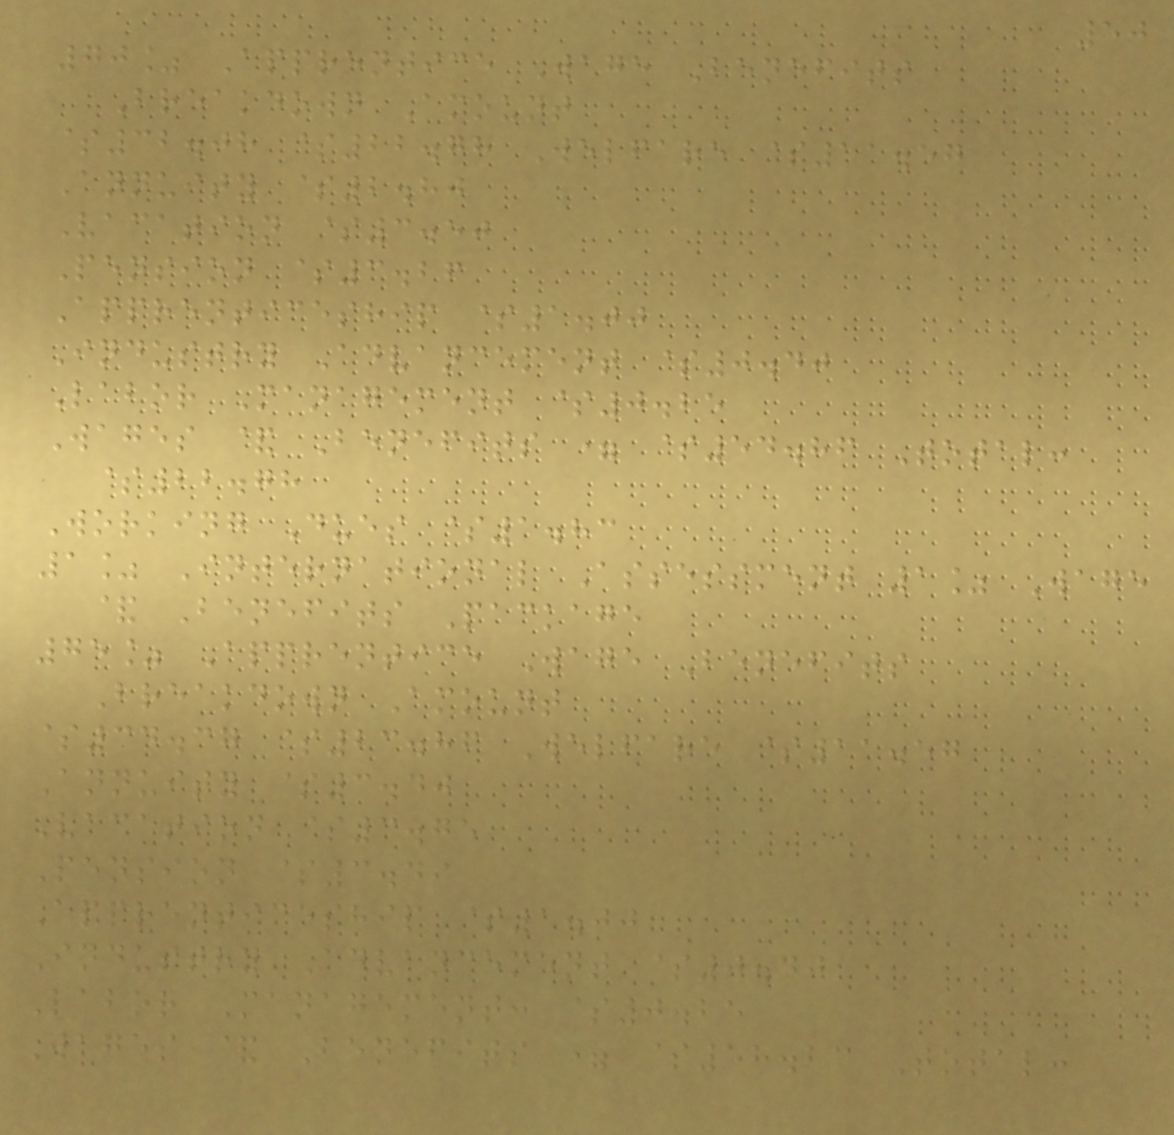50
70% Apprentice Wage Benefits
Breakdown Amount
$32.08 $22.78 Welfare $11.57
Annuity $2.80
Vacation $3.50
Pension $3.26
Apprenticeship $1.00
Industry Advancement $0.40
Labor Management $0.25
Wages & Benefits = $54.86 Total:
$22.78
Working Dues $1.83
1% International Assessment 1% Wage
& Benefits Package
75% Apprentice Wage Benefits
Breakdown Amount
$34.37 $23.86 Welfare $11.57
Annuity $3.40
Vacation $3.75
Pension $3.49
Apprenticeship $1.00
Industry Advancement $0.40
Labor Management: $0.25
Wages & Benefits = $58.23 Total:
